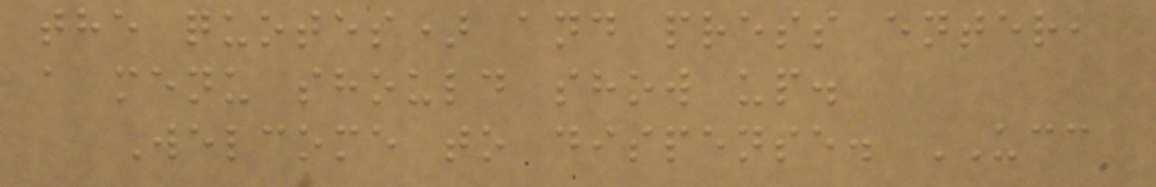the quotes) and press enter,
a menu should show up.
Welcome to dispense. UCC
